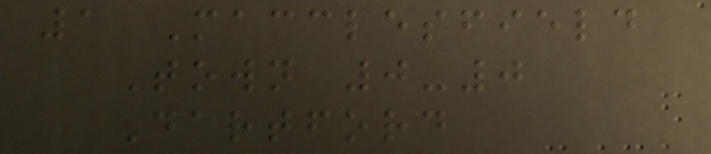1 Macclesfield
Town 0-0
Dartford
